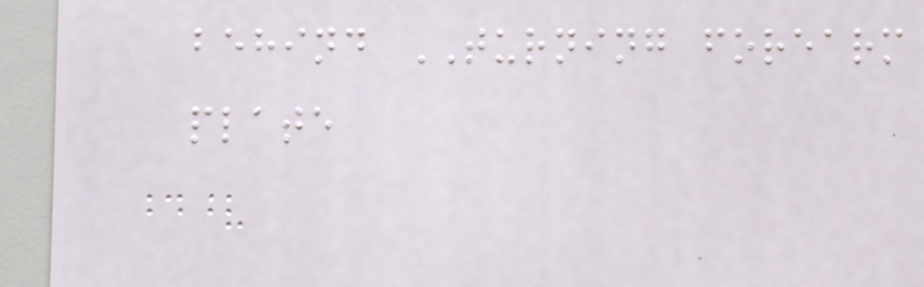behind TURNING forearm
plate
